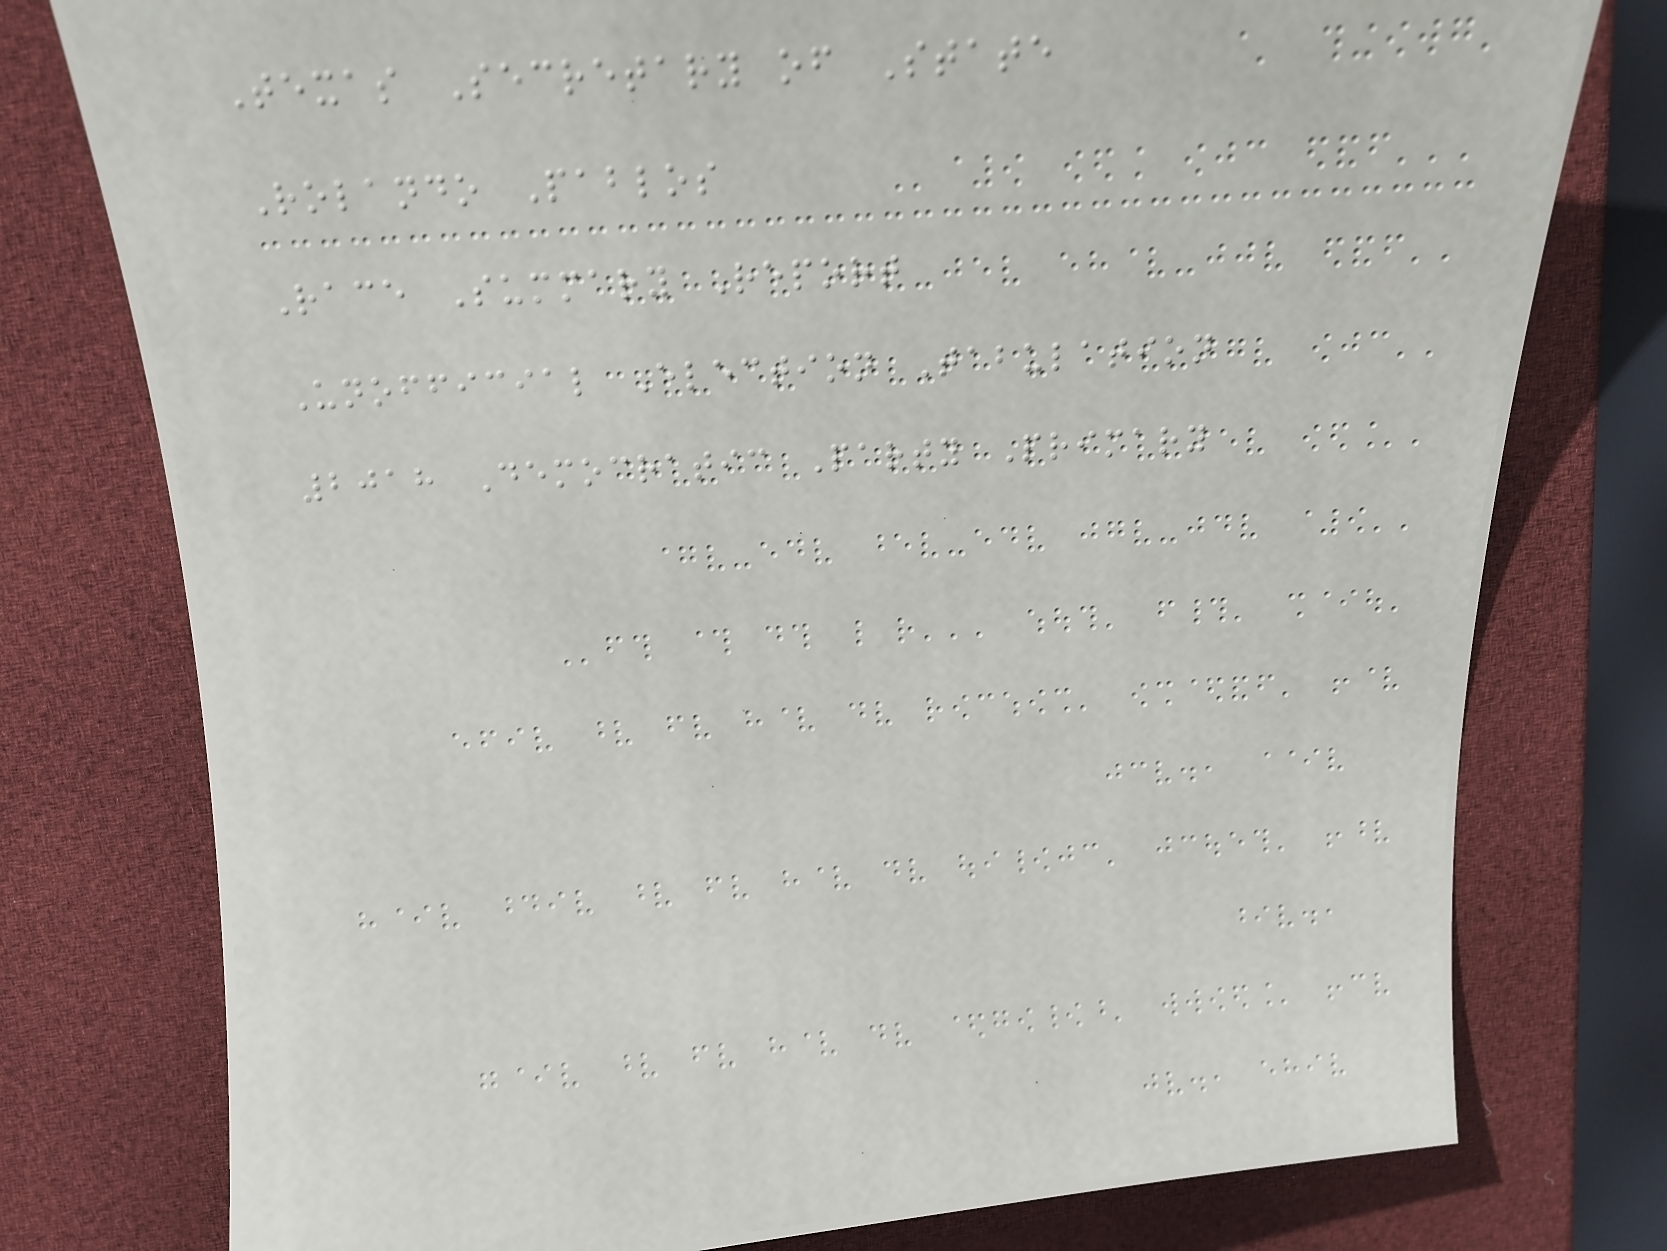Texas Secretary of State
Rolando Pablos
Race Summary Report
Unofficial Election Tabulation
2018 Democratic Party Primary
